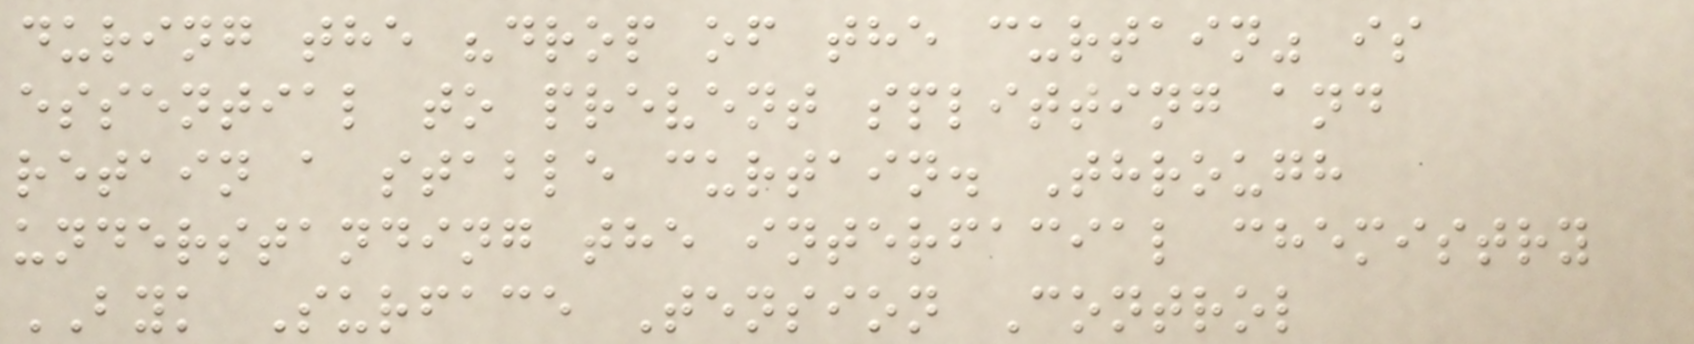during the "drop of the curtain" is
essential to prevent splitting and
retain a stable curtain. Through
understanding the interfacial chemistry
BYK Surface Tension Control
